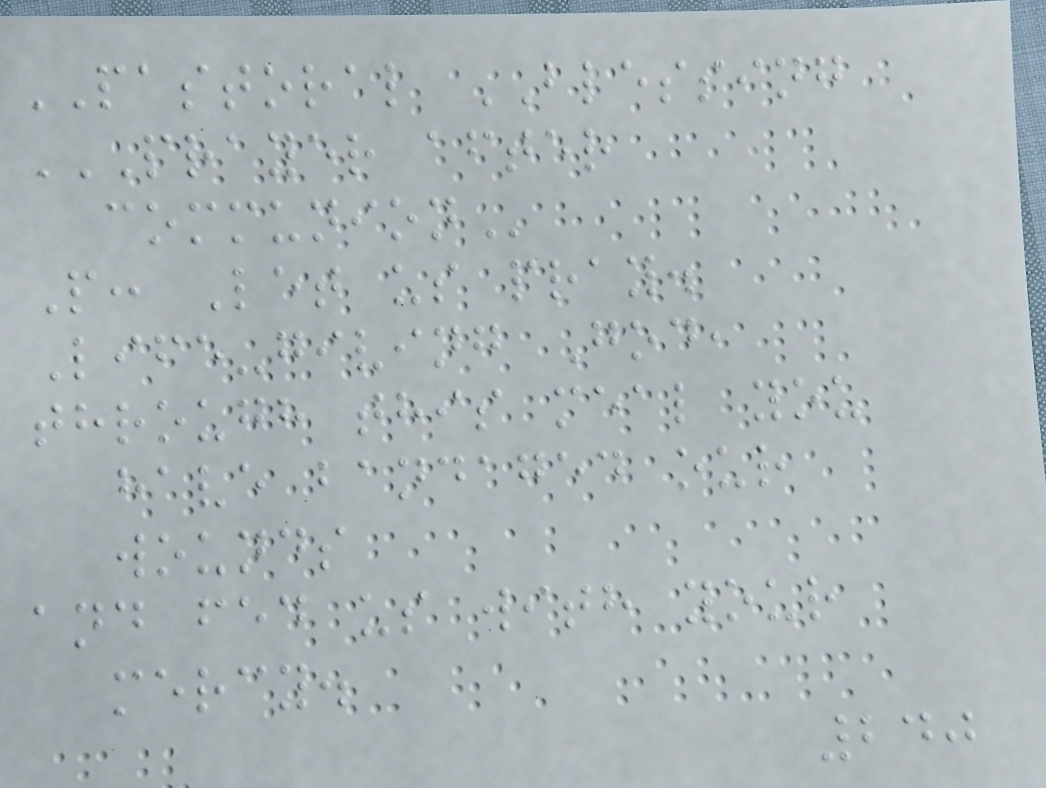PASTORAL BLESSING
PRAYER AFTER
COMMUNION
P: Let us pray.
Life-giving God,
through this meal you
have bandaged our
wounds
and fed us with your
mercy.
240
